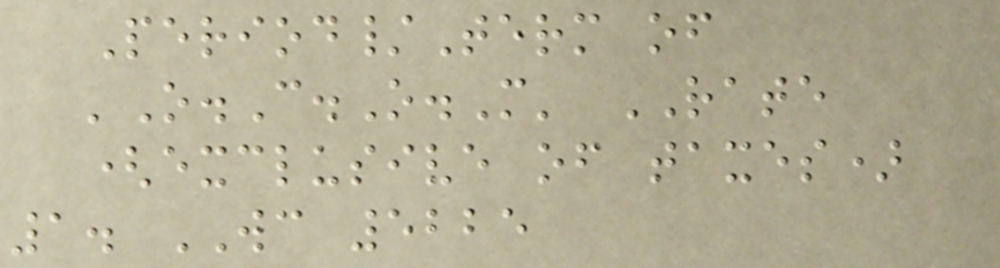Period/Term of
'O.C.O.M' RATE
(exclusive of taxes)
1. WC 5225
